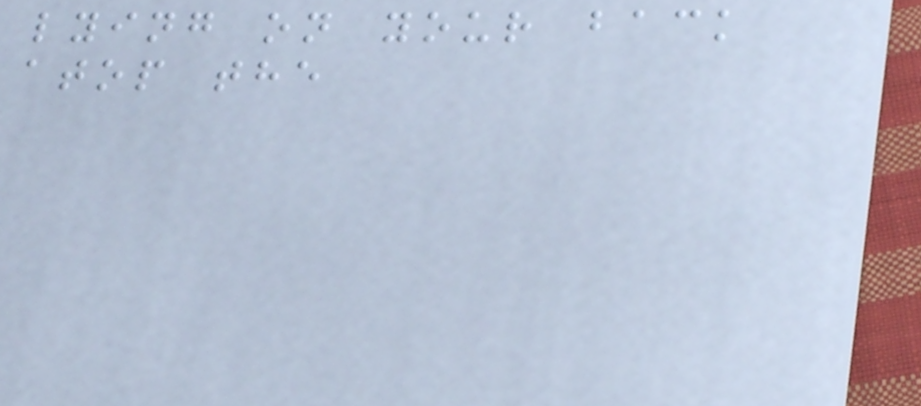lying on your back
atop the
